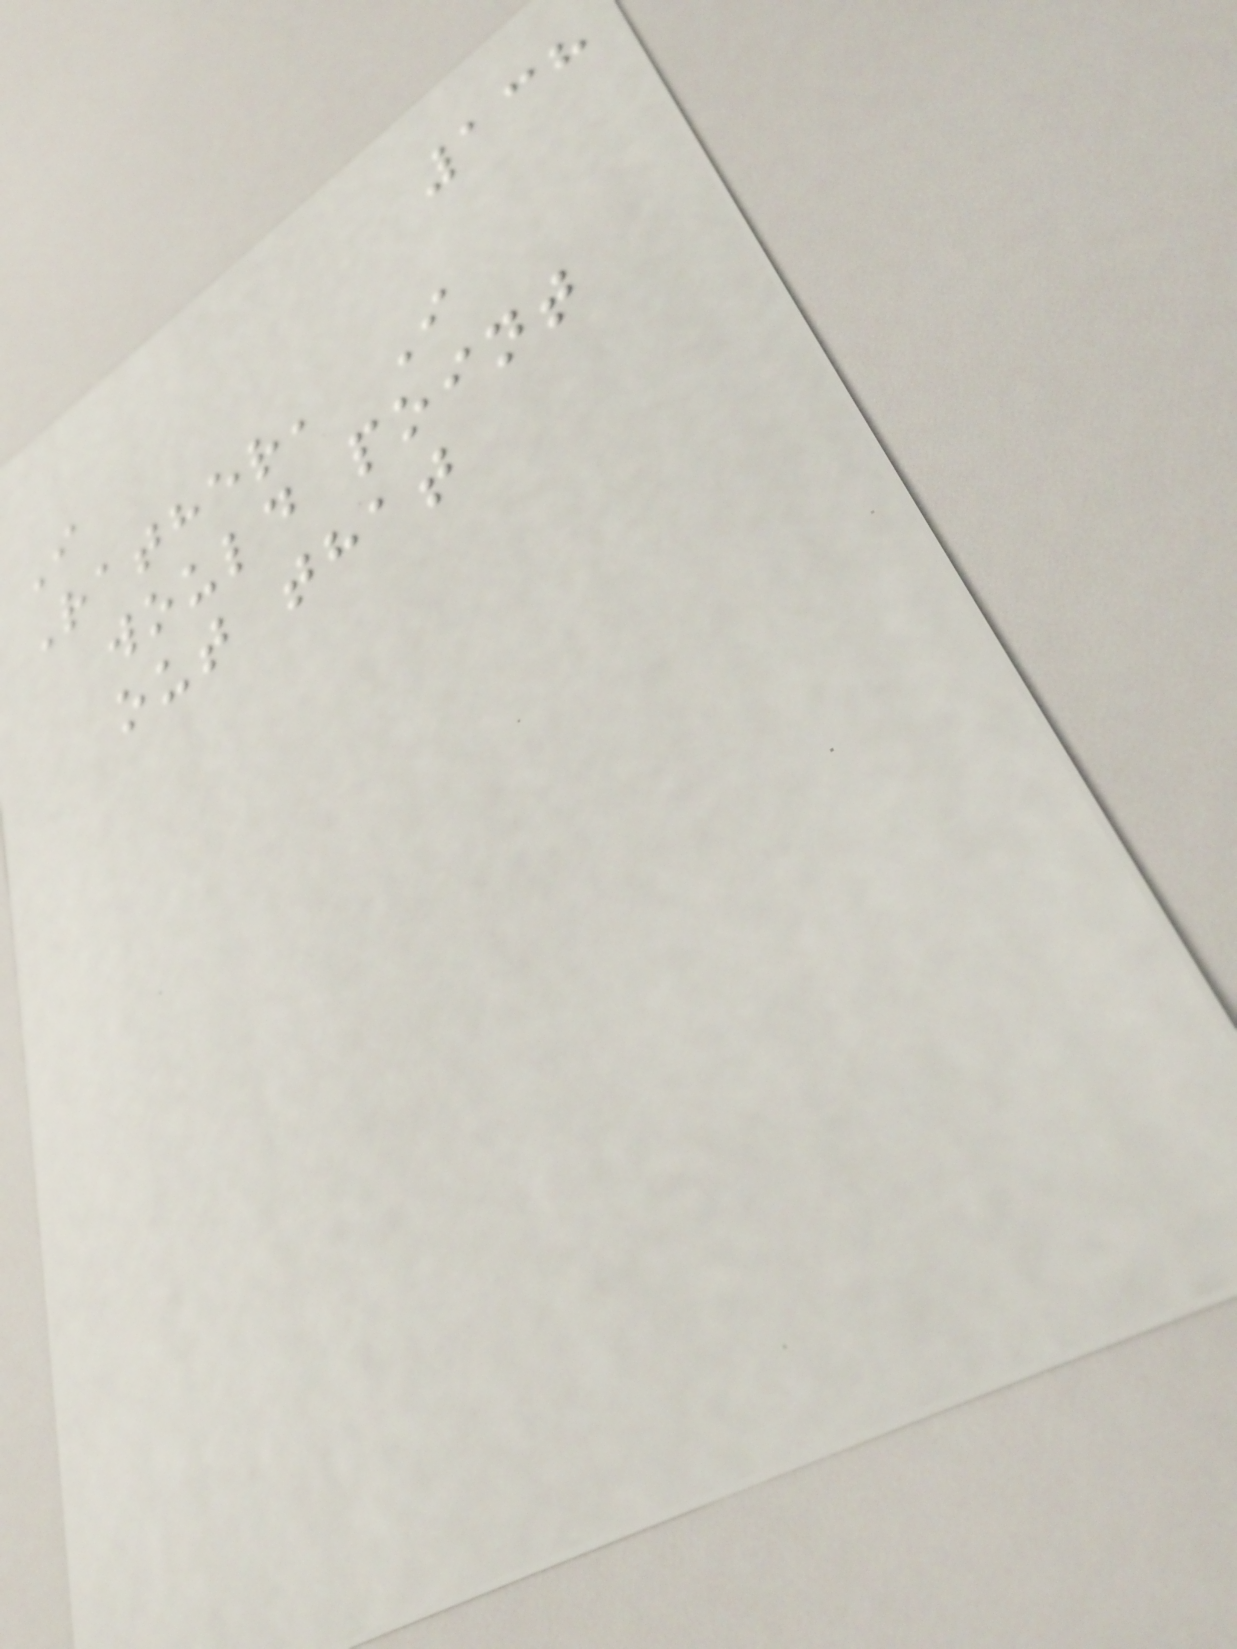138
I
Rather, I
would point
out that
